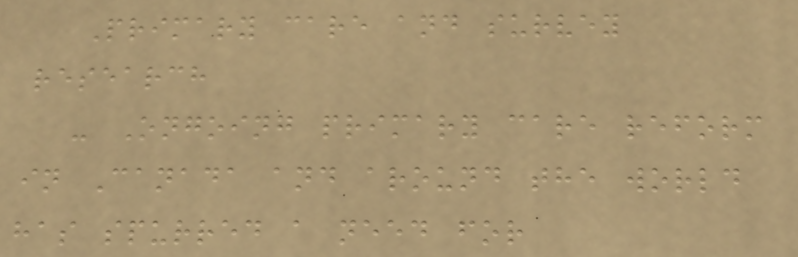Primary care and survey
research
- Ongoing primary care reform
in Canada and around the world
has spurred a need for
